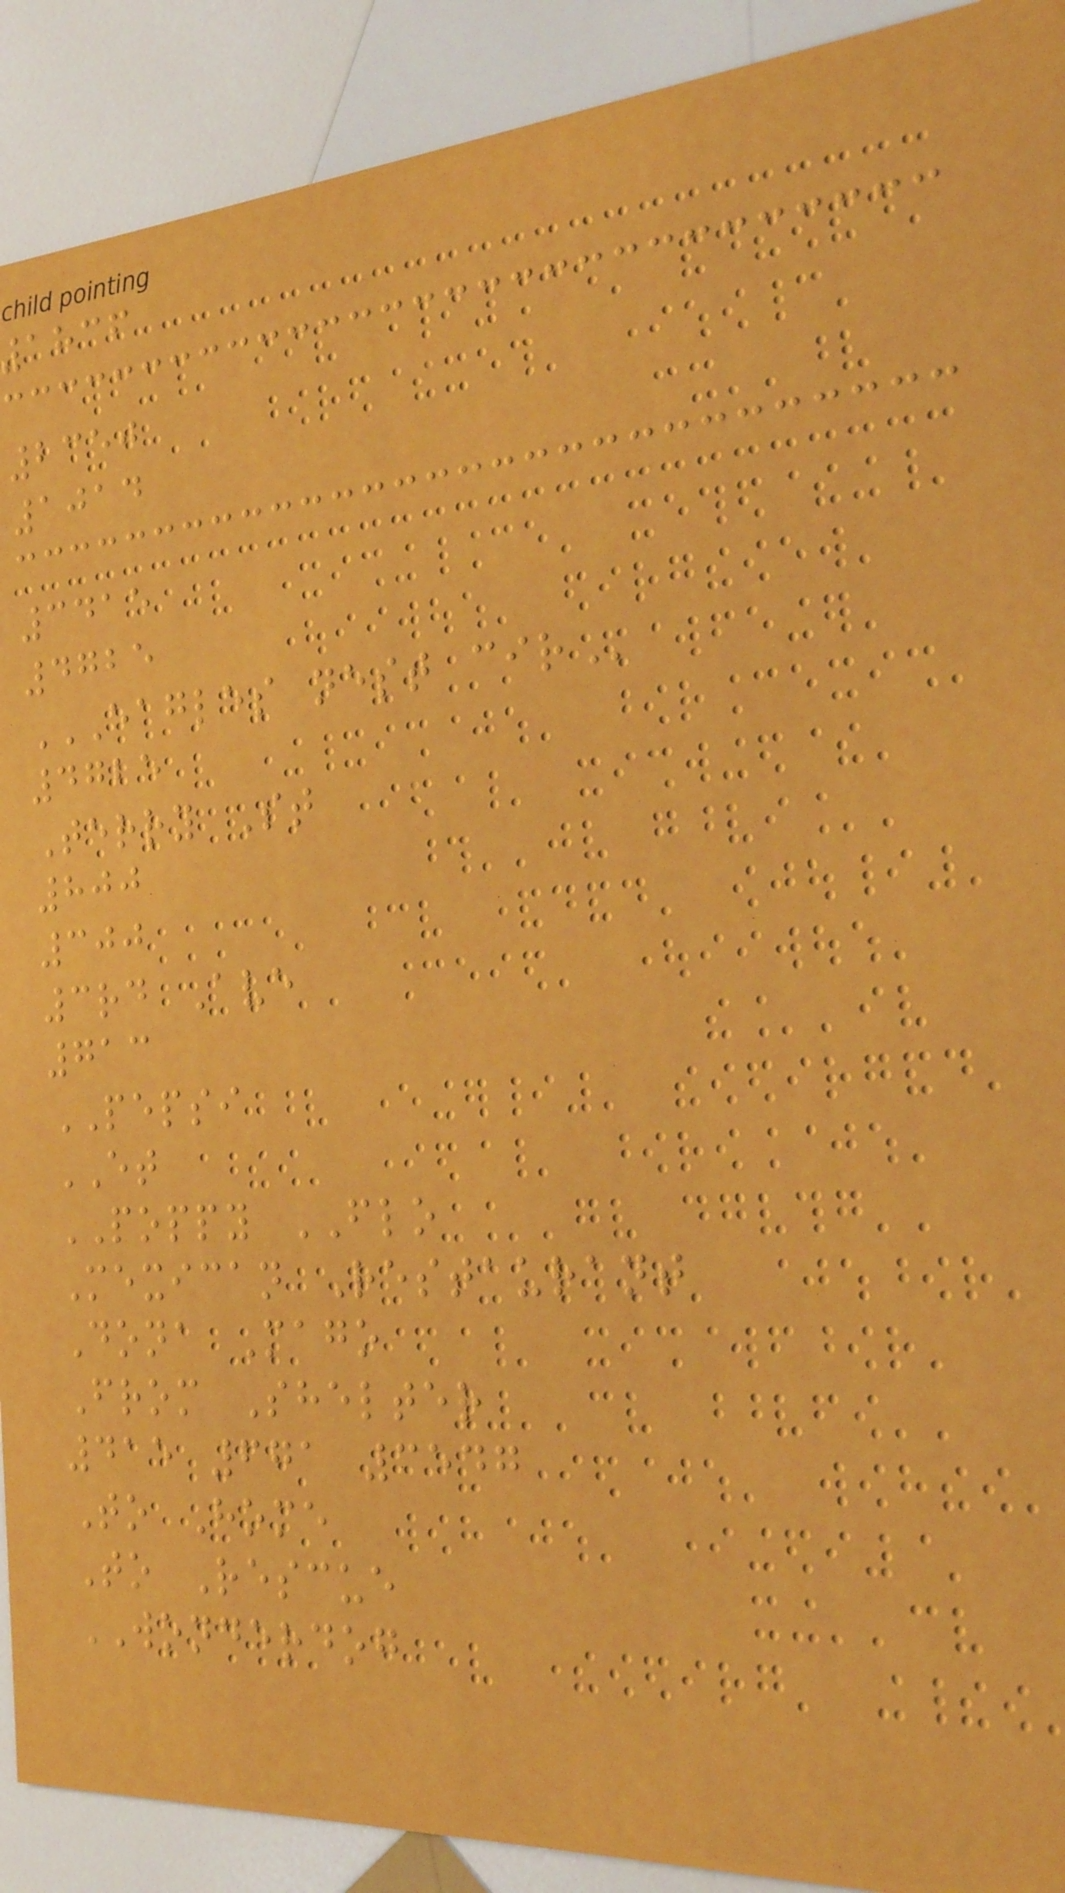ahcf
2350
1014
3415
4725
EAGLES NEST CIR
4725
Terry St
800
300
3rd Ave
713
PEPSI
ET
POPPY FLO
Mexican Restaurant
Dona Mago
From Shelter
415 671 3547
To Home
To Rescue
WONDERDOG
